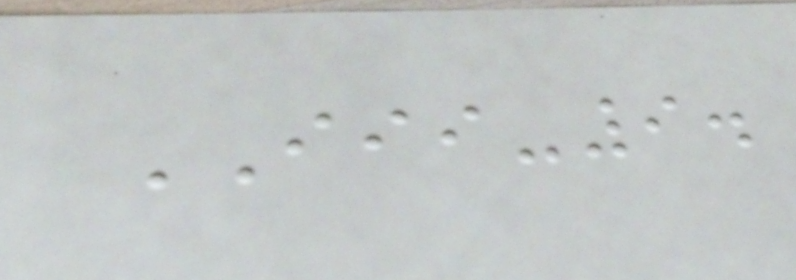III-9.
